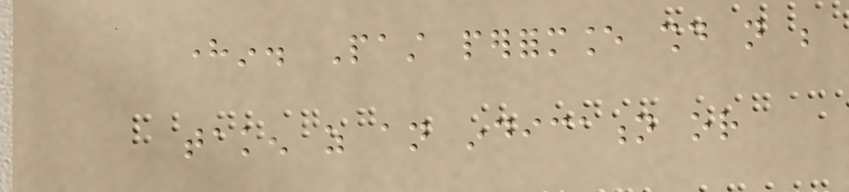herein. Past performance should not be
taken as an indication or
